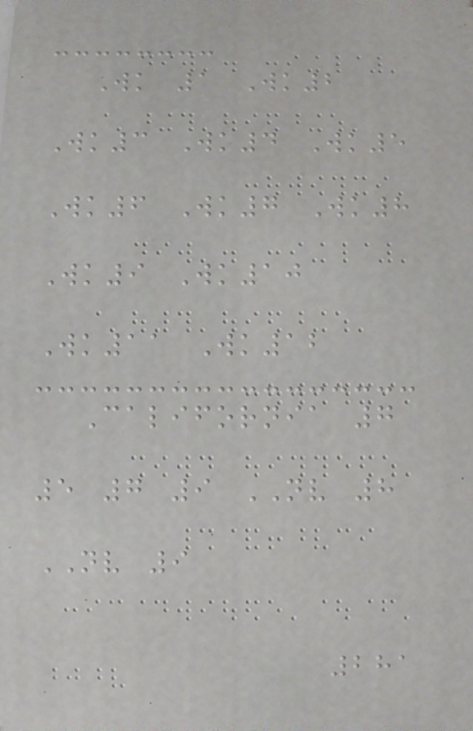Wk 1 Wk2
Wk3 Wk4 Wk5
Wk6 Wk7 Wk8
Wk9 Wk10
Wk11 Wk12
California 7
5 7 9 NV 8
NV 9
281
